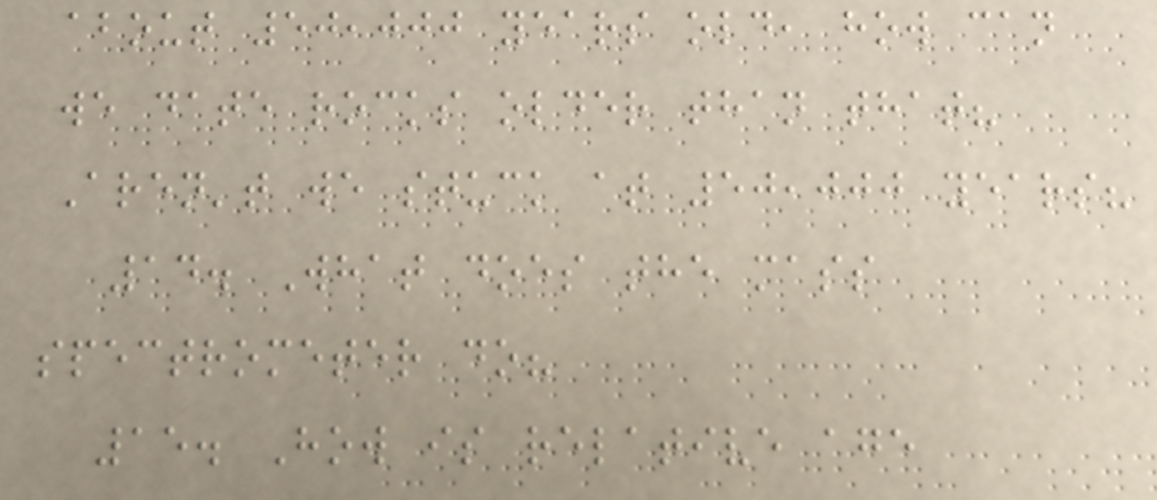about 50,000 years old, how can
we date rocks older than that?
Aren't we stuck at 50,000 years?
14. What does the mass
spectrometer do?
15. How is relative age
